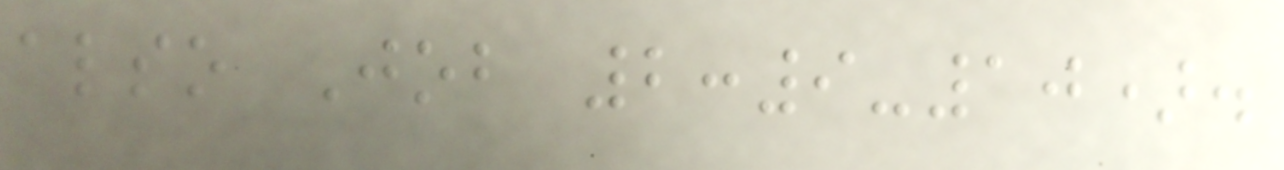also Job 2:9-10).
